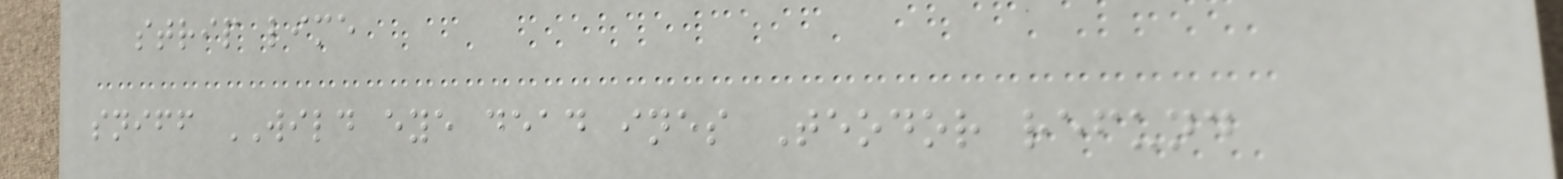strip lime
sniff WILD eye dead ines Teodor refund
